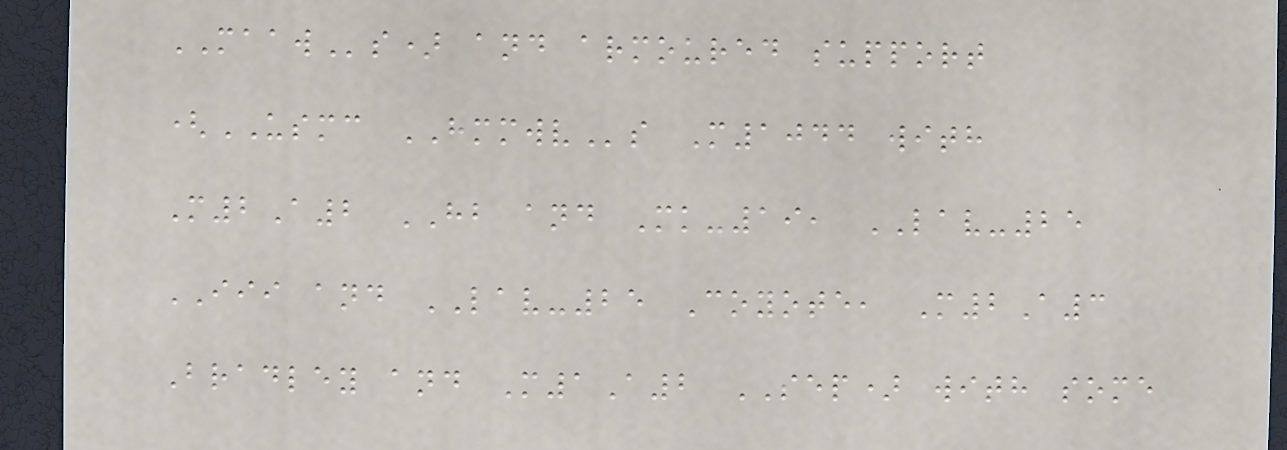MAAWs) and armoured support
(USMC HMMWVs M1044 with
M2A2 HB and Mk-19, LAV-25
III and LAV-25 Coyote, M2A3
Bradley and M1A2 SEP) with some
